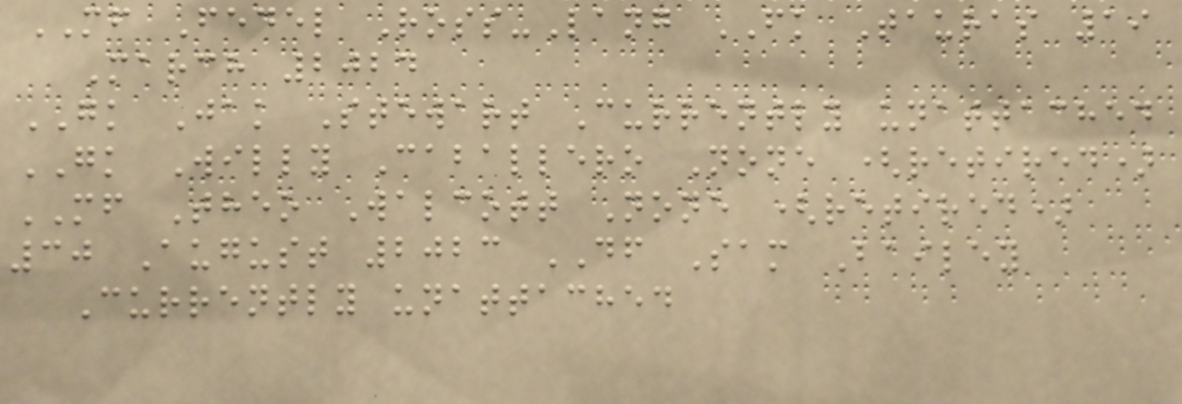MF Fedel Ross-Lang FK Tauras 19
March 2024
GK Jak Stewart Currently unattached
GK Willy Caballero None (retired)
MF Theo Walcott None (retired)
30 August 2023 DF Sam Bailey
Currently unattached
